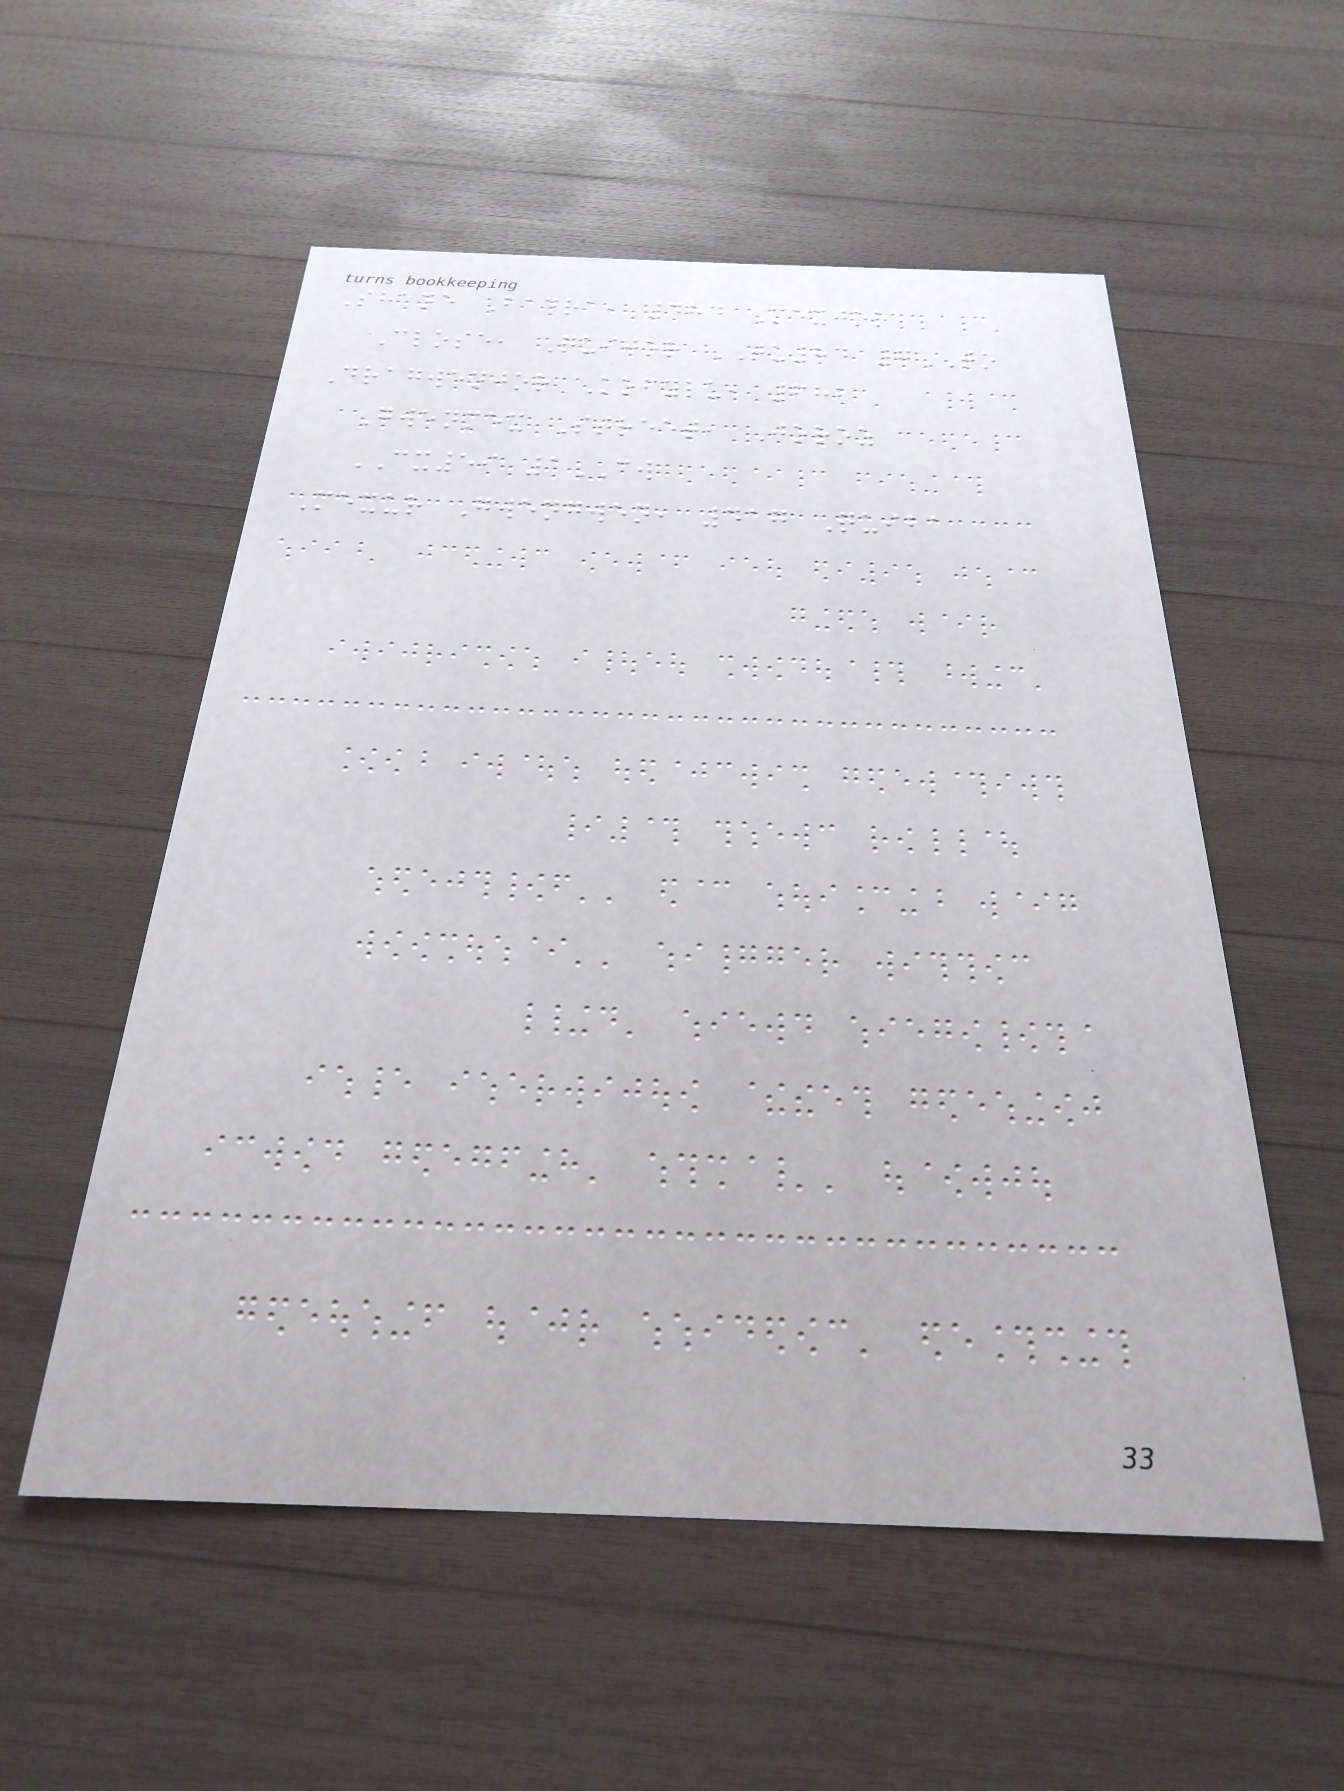Shane Badra, 484 Mexjor
Close, Quijor TU84 7TO
Dragwenjor Kofylu, 682
Gwenmex Street, Joroz
CX59 1CW
Mexur Gwengwen, 417 Quiba
